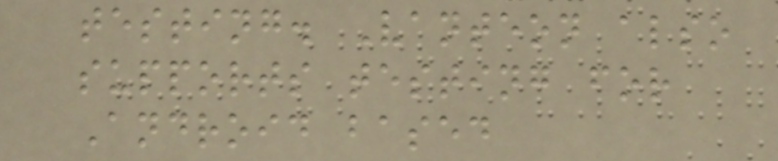testing. Vanteon also
supports testing for
Android based
